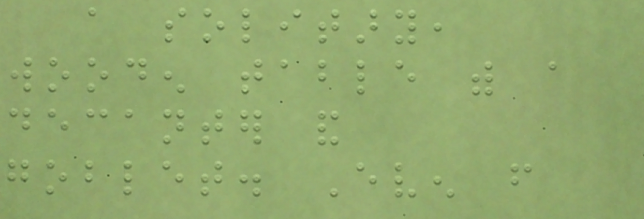a solitary,
wooden table with a
decanter and
goblet. Even from
